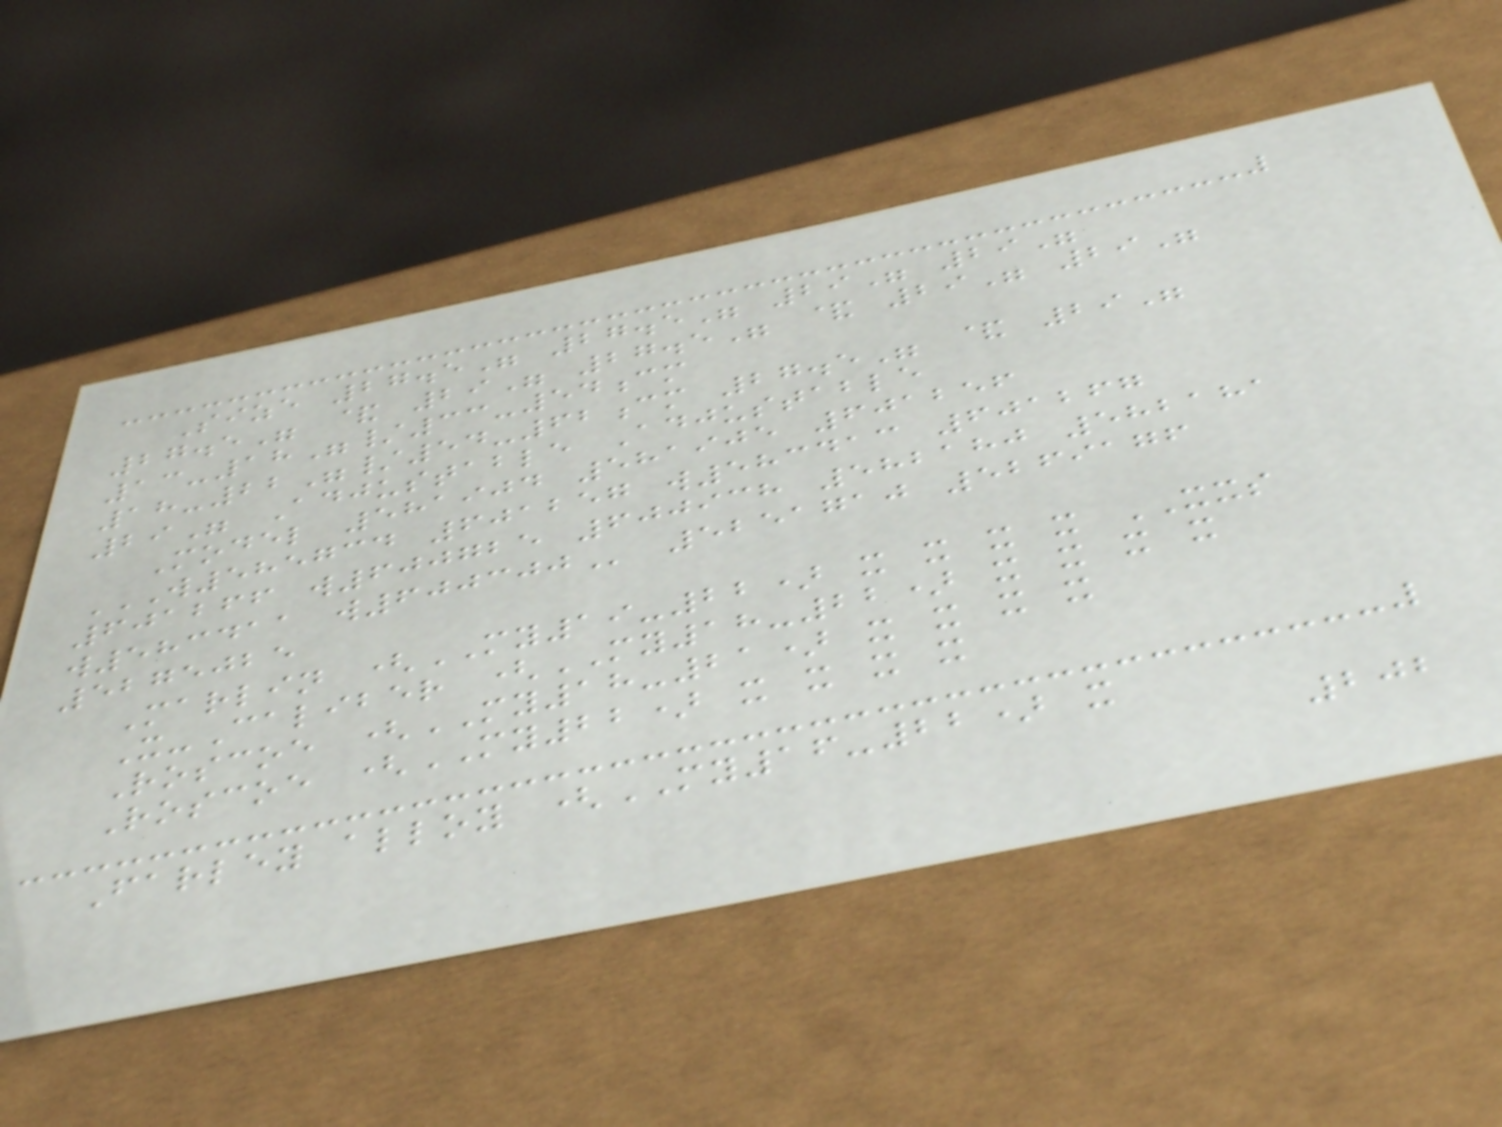Size 27.5" 27.5" 29" 29"
27.5" & 29" 27.5" & 29" 29"
13-18"/33-54cm
18-22"/54-62cm 27.5" & 29"
29" Adjustable Adjustable
Model 581904 581905 601256
W585734 601257 W583413 601267
601266 W600725 600938 582180 582181
W583411 W600300 5251710 5269176
5275025
Marlin (MY19-22) x x x x XXS
X-Caliber (MY18-22) x x x x
Roscoe (MY18-21) x x x x
Roscoe (MY22) x x x x
Farley alloy (MY16-22) x
202
